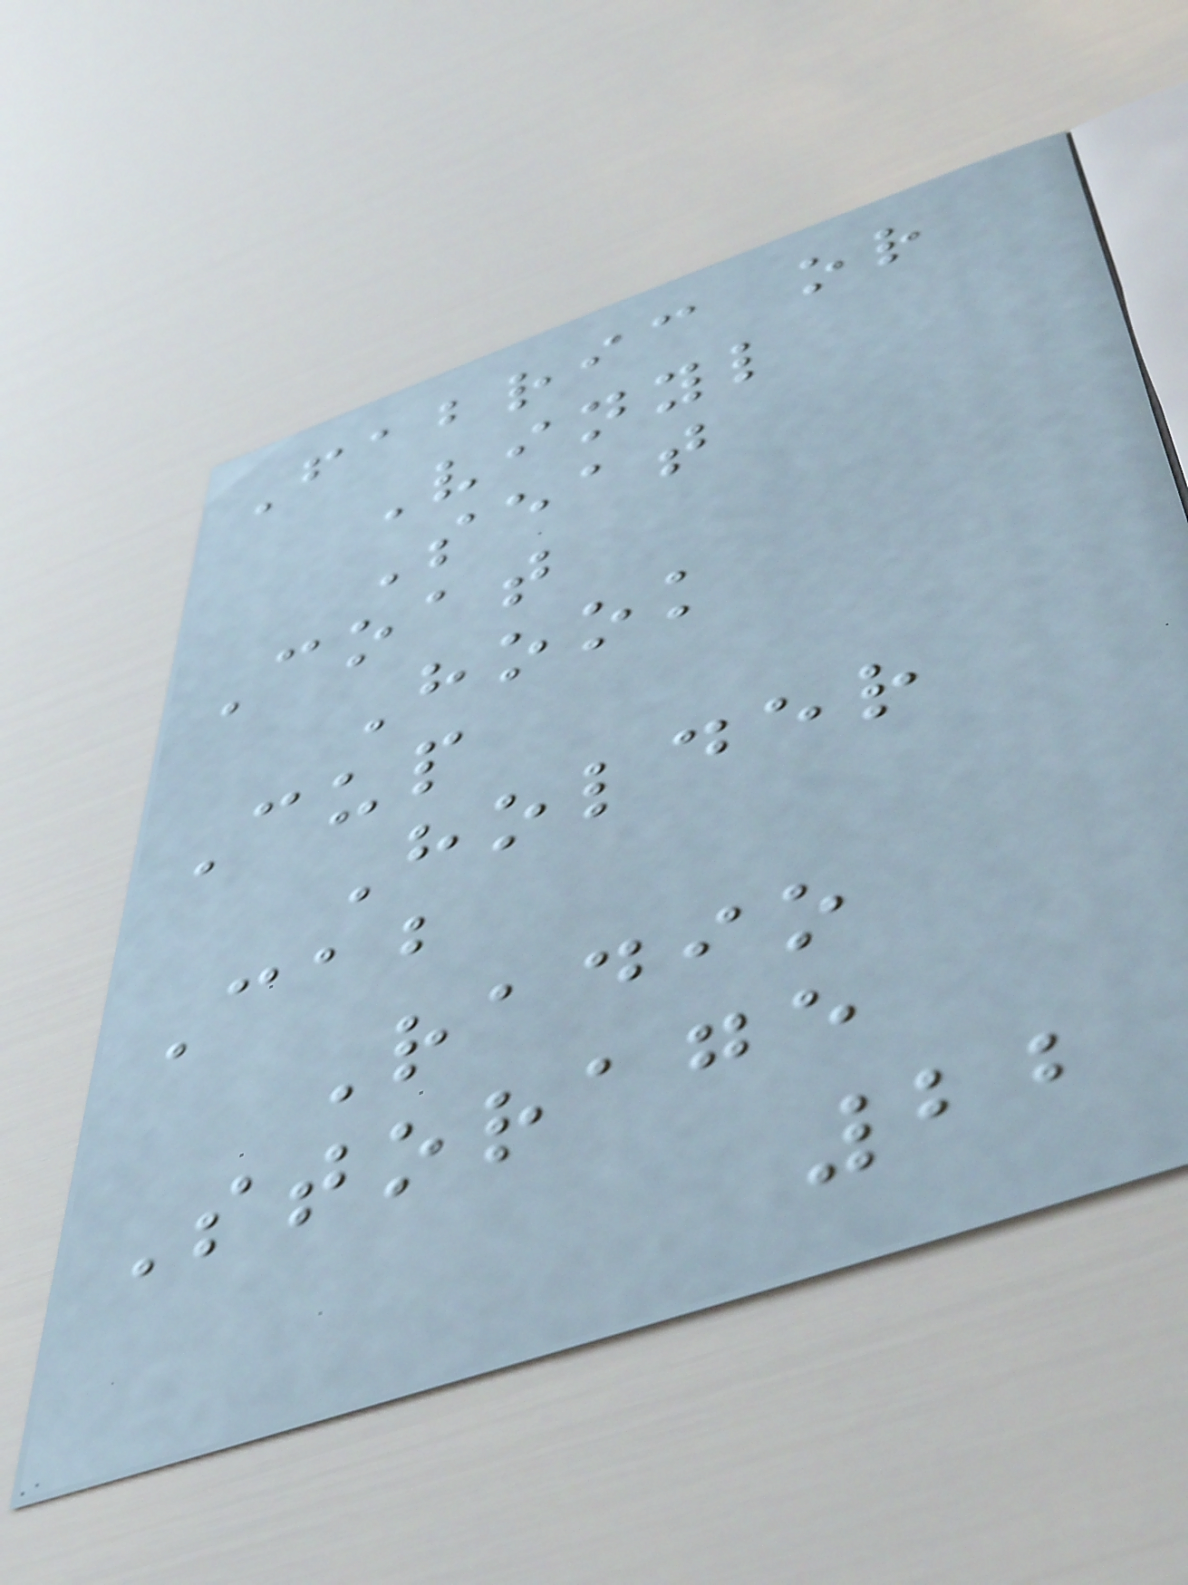Fabric or
Vinyl
Seat
Coat
Hook
Cup
Holder
Cab
Radio
Storage
22
